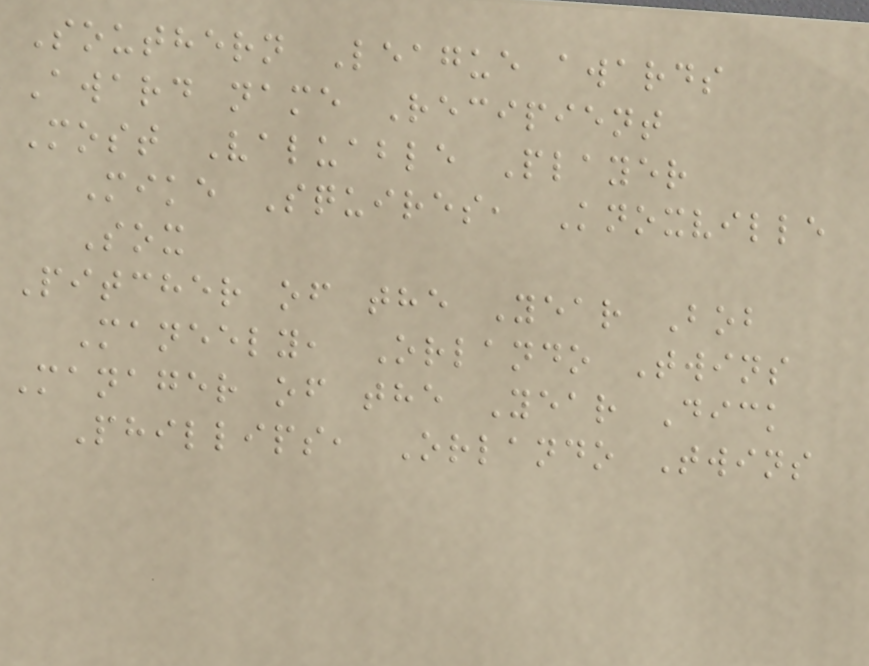Southern League awards
Award name Recipient
Most Valuable Player
Mike Squires, Knoxville
Sox
Pitcher of the Year Bob
Maneely, Orlando Twins
Manager of the Year Dick
Phillips, Orlando Twins
